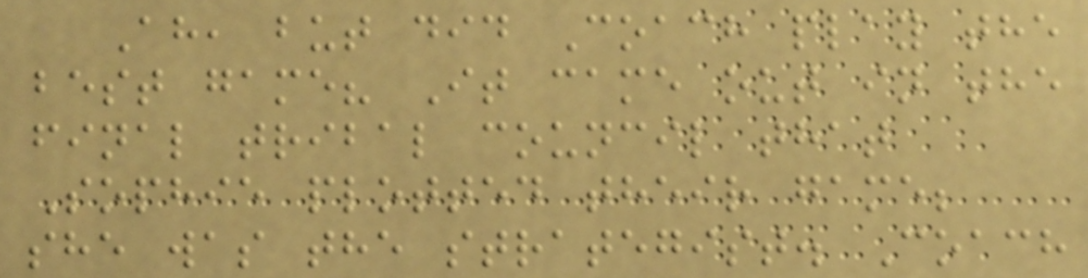Ah, but did Coach play the
best game? It came out in the
final tribal council that
Sophie plotted their game;
she was the strategist. Coach
